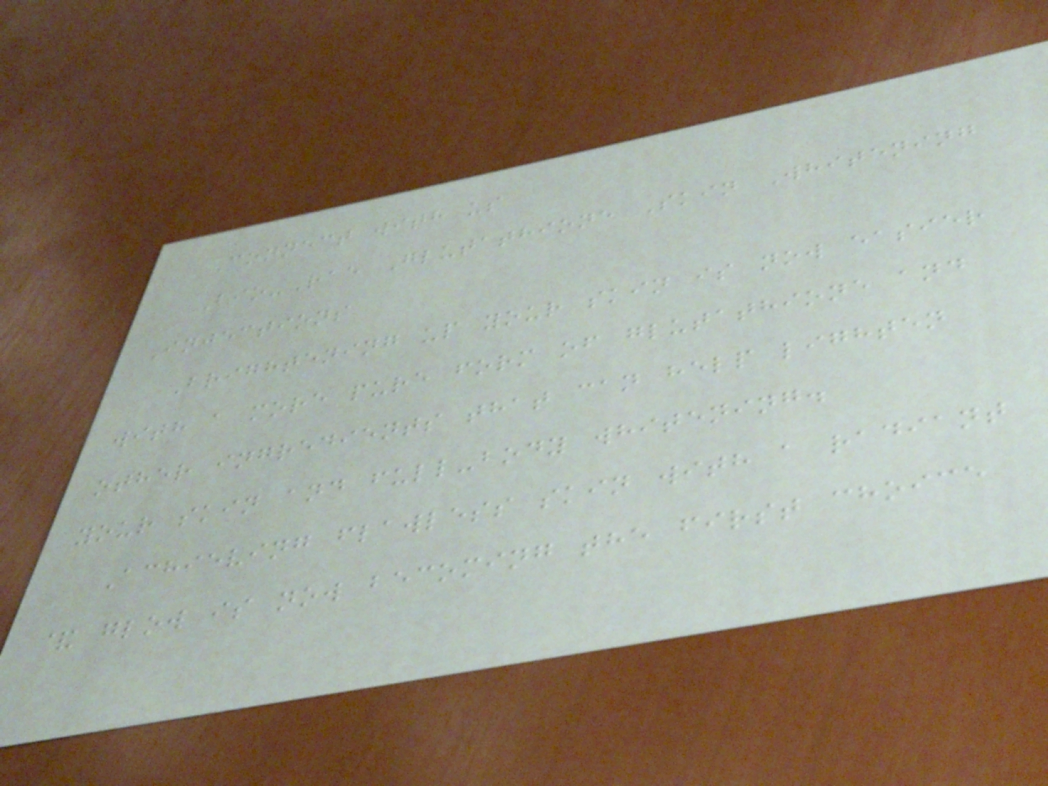Connect with us
Bio-Rae Glutathione Skin Whitening
Injections
Brightening up your skin is now easier
with a more pure form of glutathione and
other ingredients that can help lighten
your skin and full-body whitening.
Achieving flawless skin with a radiant
& glow is now becoming the first choice
